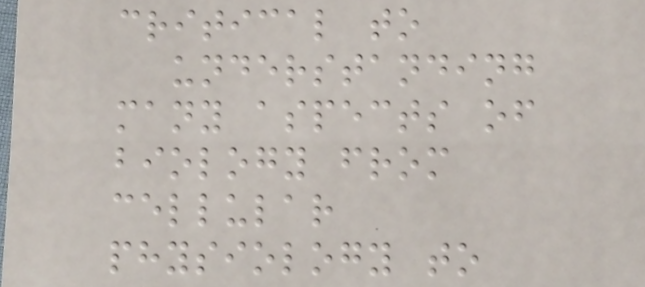critical to
understanding
many aspects of
biology from
cellular
physiology to
